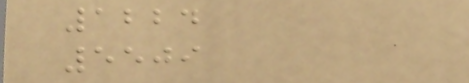1224
5509
